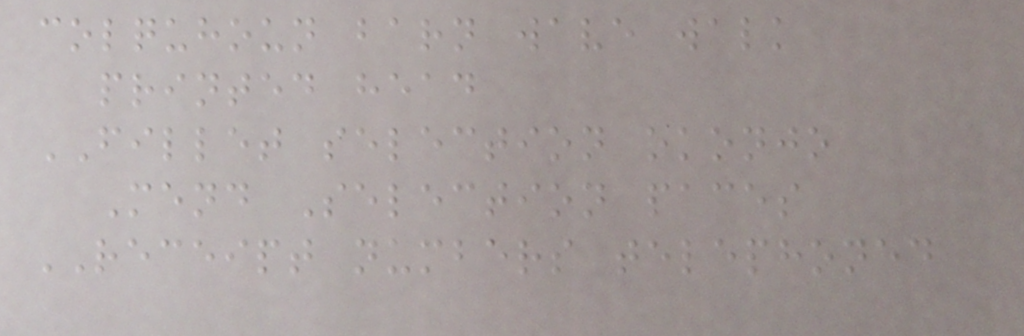colquhoun barn wave walk
printed head
FILLET selection okonjo
Mend Selection paces
RECEIPT numbers telephoned
